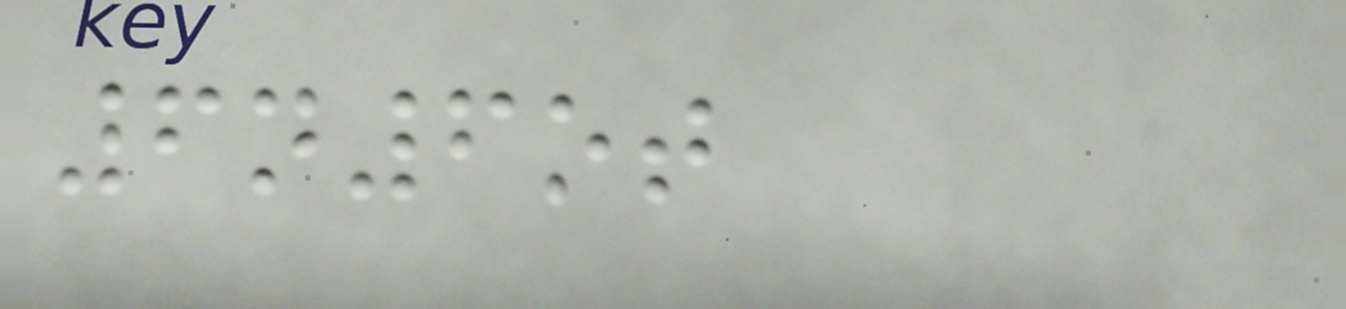6n6ot
